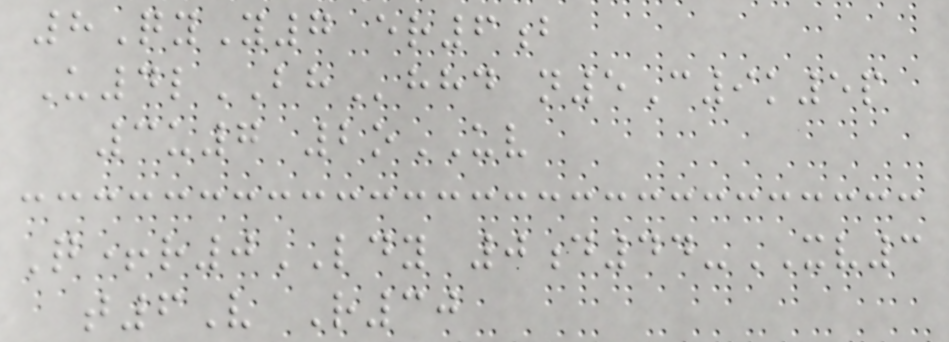8QyY7 er6b
U4lBHhhd n5C9k5p
3u7 2oUV
Q+r0LDY 0d44-XV3
t6V R30
